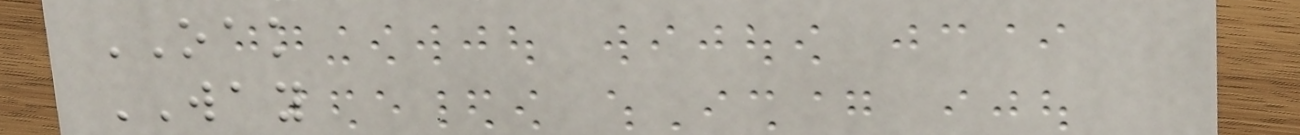OAK
WAY
